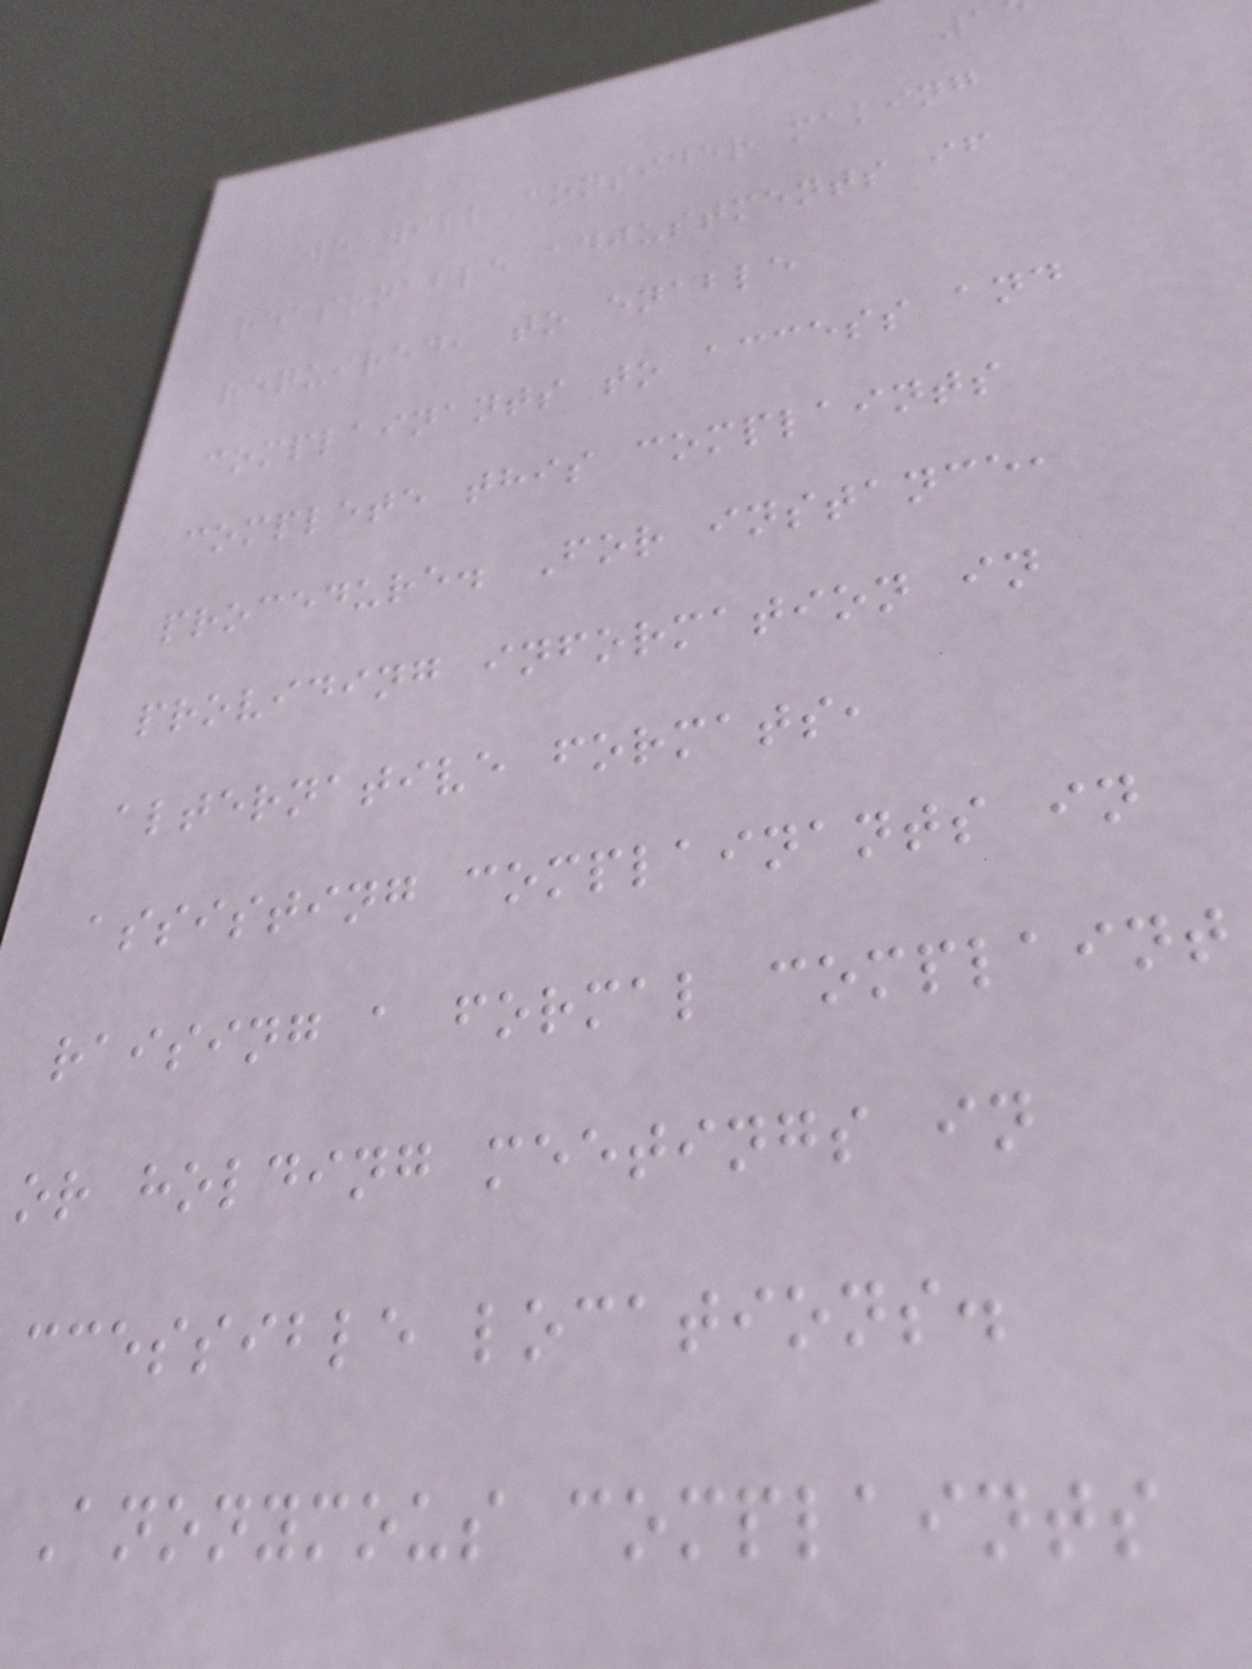we will consider making
reasonable adjustments if
required, to enable
complainants to access and
complete this complaints
procedure. For instance,
providing information in
alternative formats,
assisting complainants in
raising a formal complaint
or holding meetings in
ccessible locations.
Anonymous complaints
